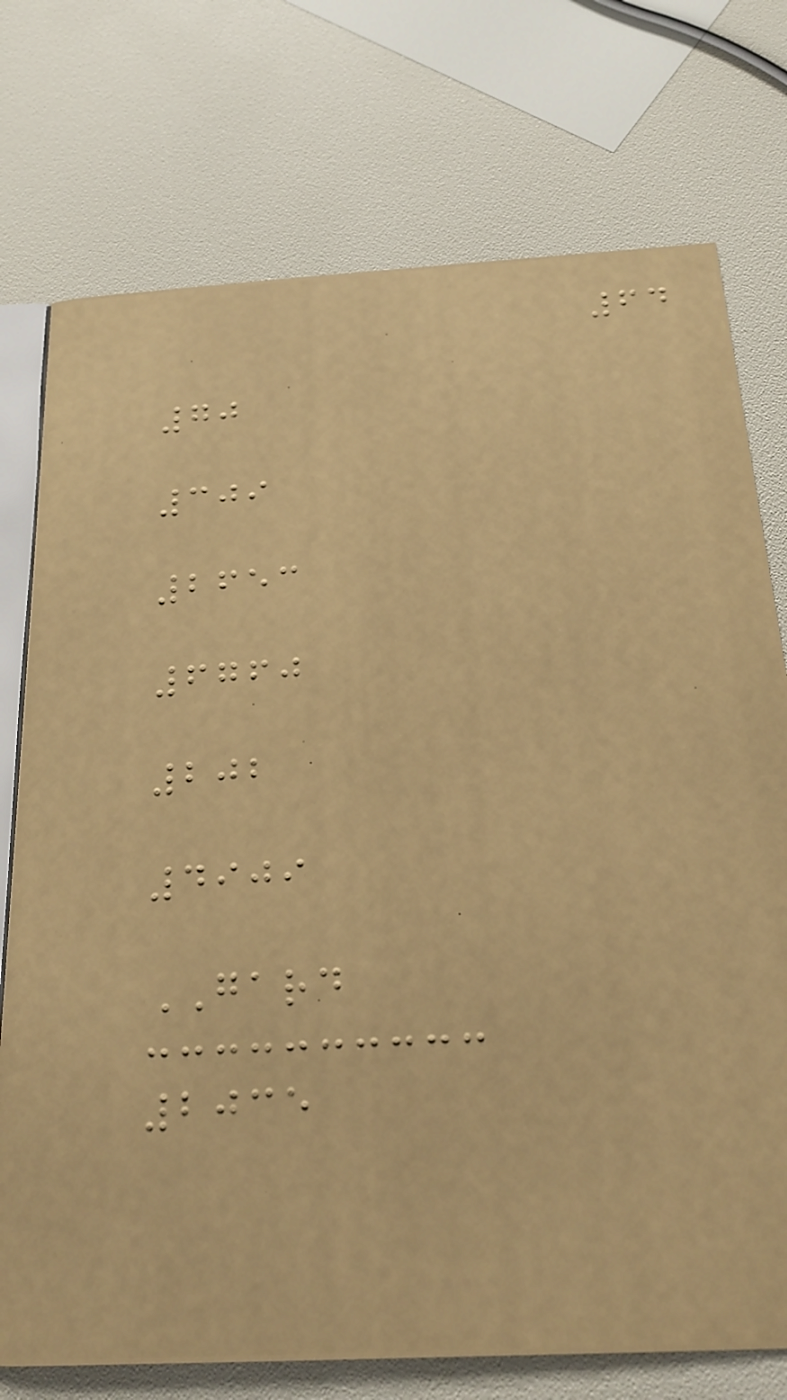64
70
309
2653
6760
202
4909
GARD
2035
